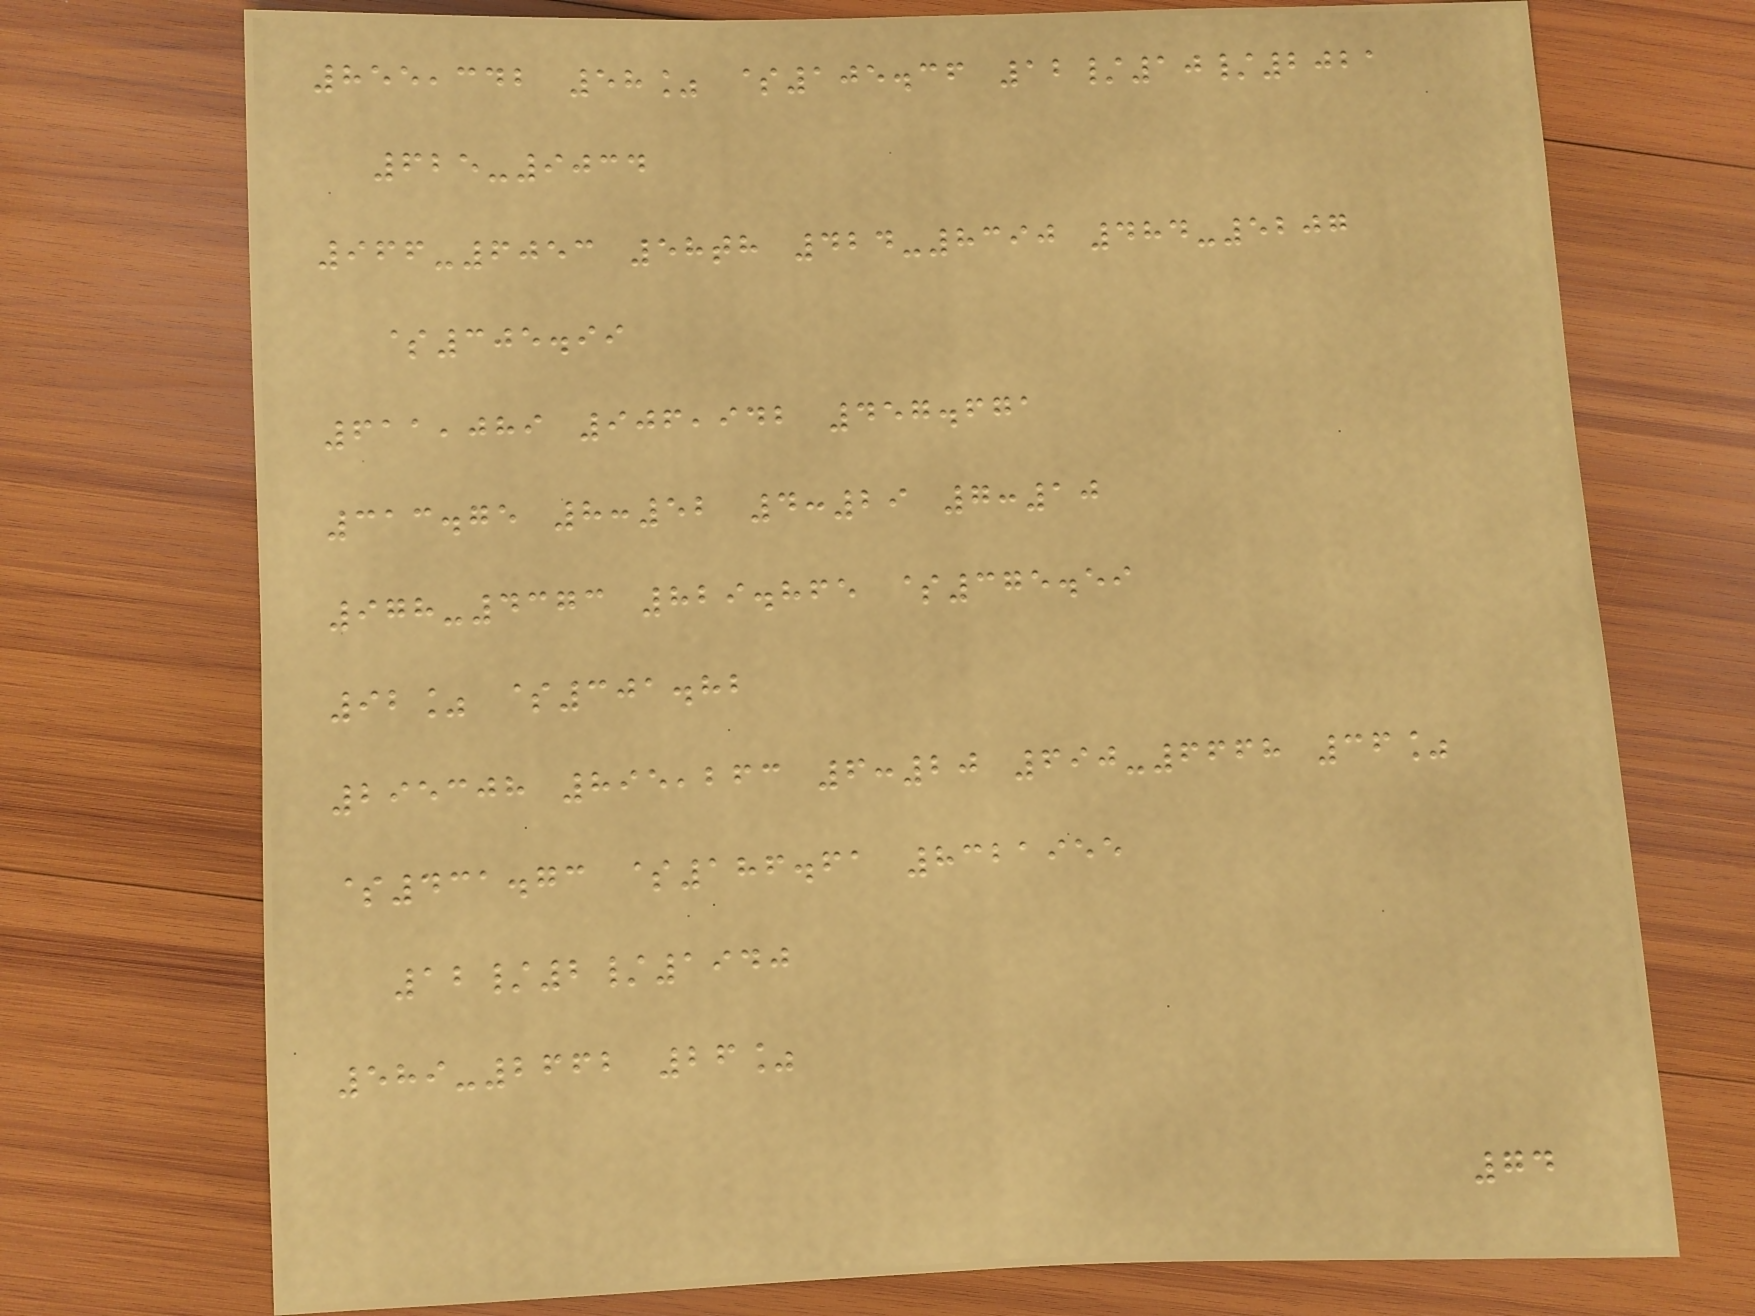855,342 58% $105.36 12/10/2021
625-9034
966-6053 58th 424-8390 484-5207
$305.99
611,089 906,942 457.671
313.75 8:52 4:29 7:10
978-4373 829.865 $375.59
92% $301.82
295308 895,263 6:20 690-6668 36%
$431.73 $186.61 8321955
12/2/1940
589-2662 26%
74
